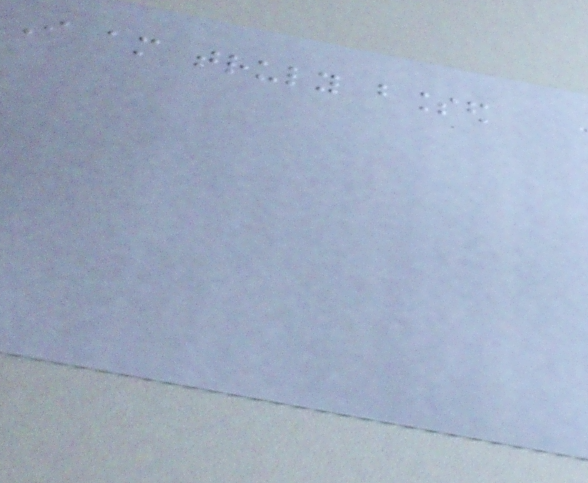I am truly blessed
